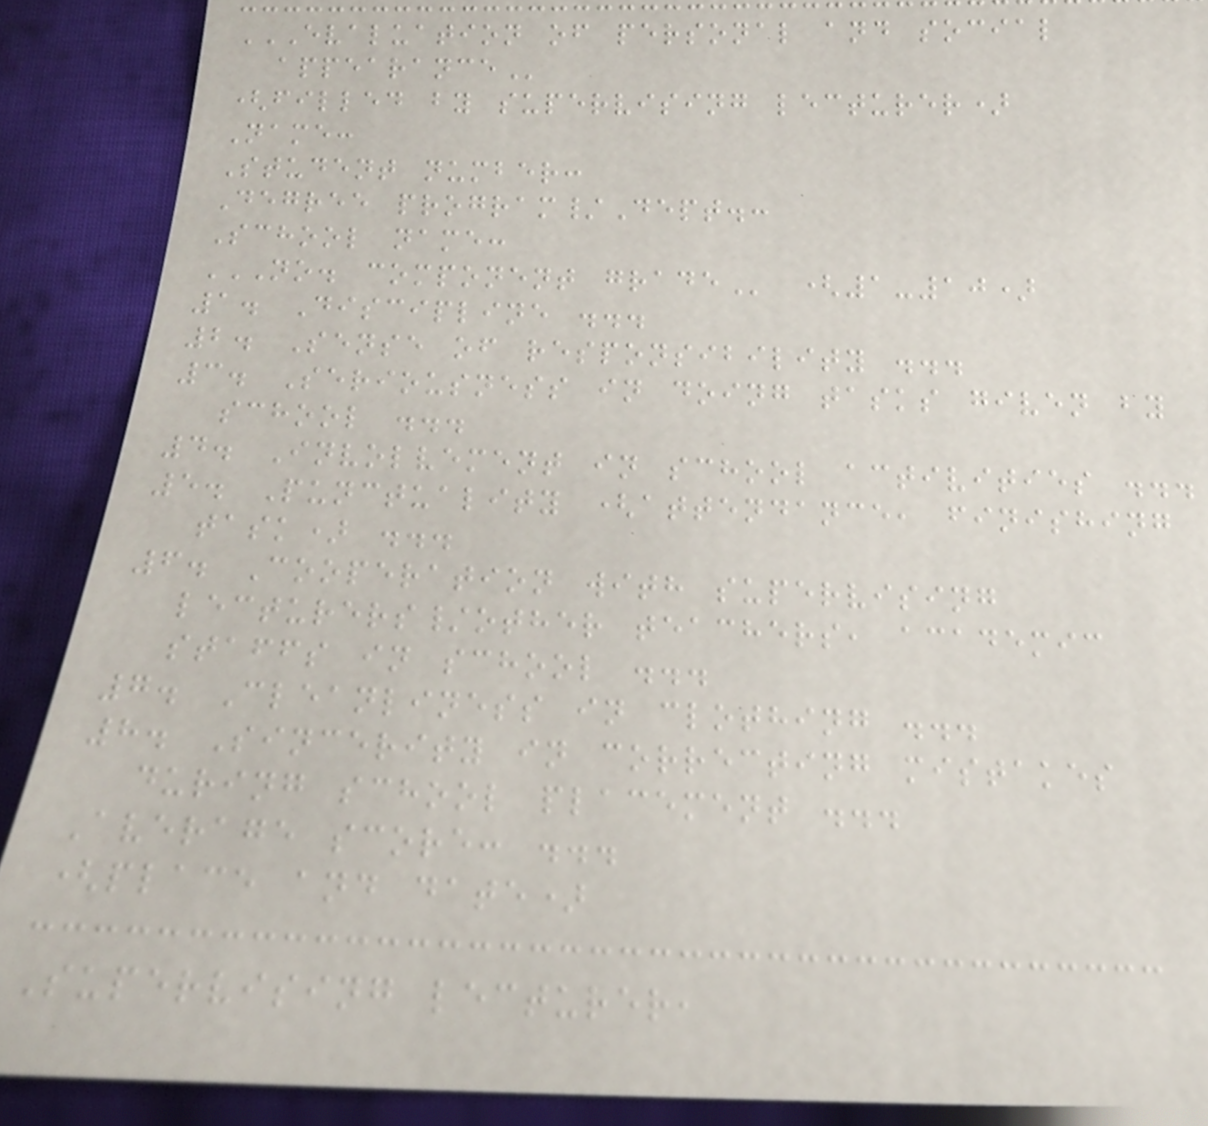EVALUATION OF PERSONAL AND SOCIAL
APPEARANCE
(filled by supervising lecturer)
Name:
Student number:
Degree program/Dept.:
School name:
NO. COMPONENT GRADE (1-10)
1. Discipline ...
2. Sense of responsibility ...
3. Seriousness in doing tasks given by
school ...
4. Involvement in school activities ...
5. Punctuality (attendance, finishing
task) ...
6. Cooperation with supervising
lecturers/other teachers, academic
staffs in school ...
7. Cleanliness in clothing ...
8. Sincerity in correcting mistakes
during school placement ...
Average score: ...
(place and date)
Supervising lecturer,
